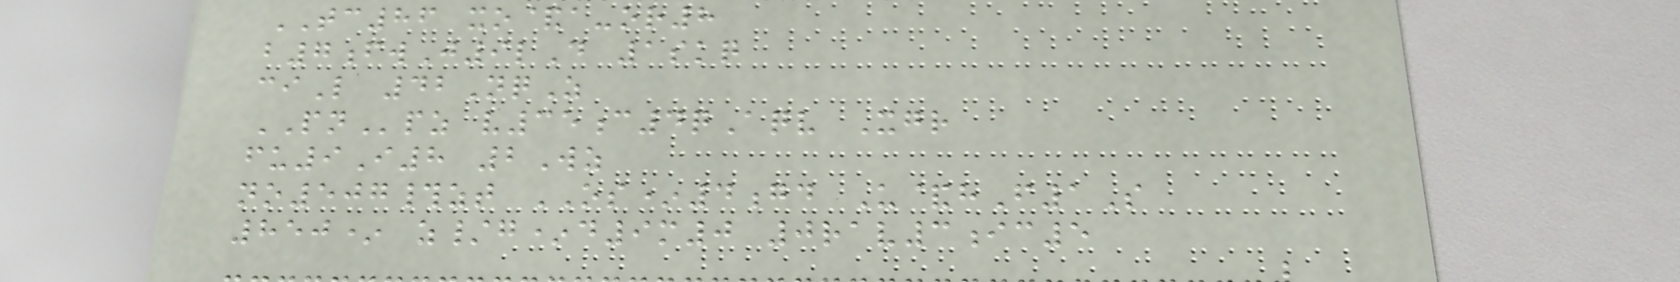TC86 xo&a-or8
b7fwJ9lD 1skq
ciL 42NqZ
PNpz v35c4qAqv Xgr
fu9I8 2Wz
no507#zt OS*4gd U&hF1S
850* z/g*d9m0 0rav3ic5
